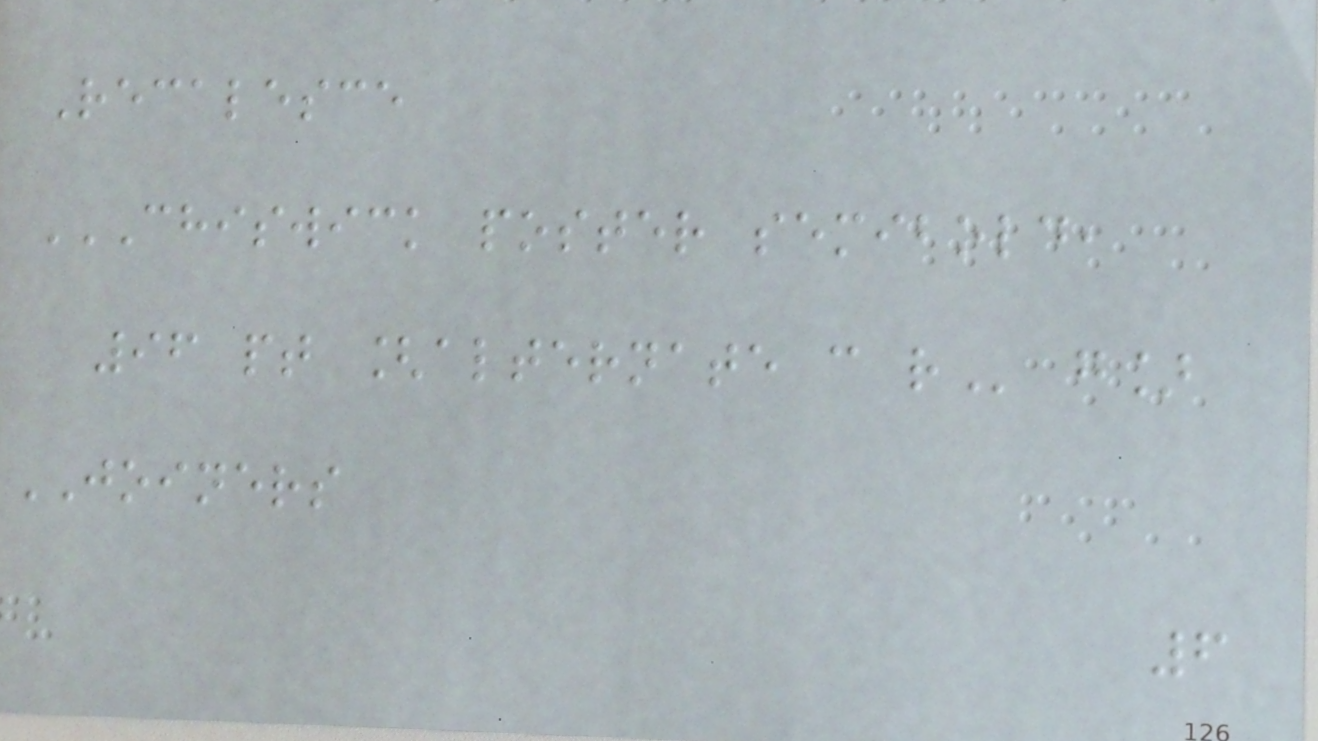Recalesce
CHISWICK POSTER SEMIBOLD,
96 PT [ALTERNATE C R g]
JOINERS
6
